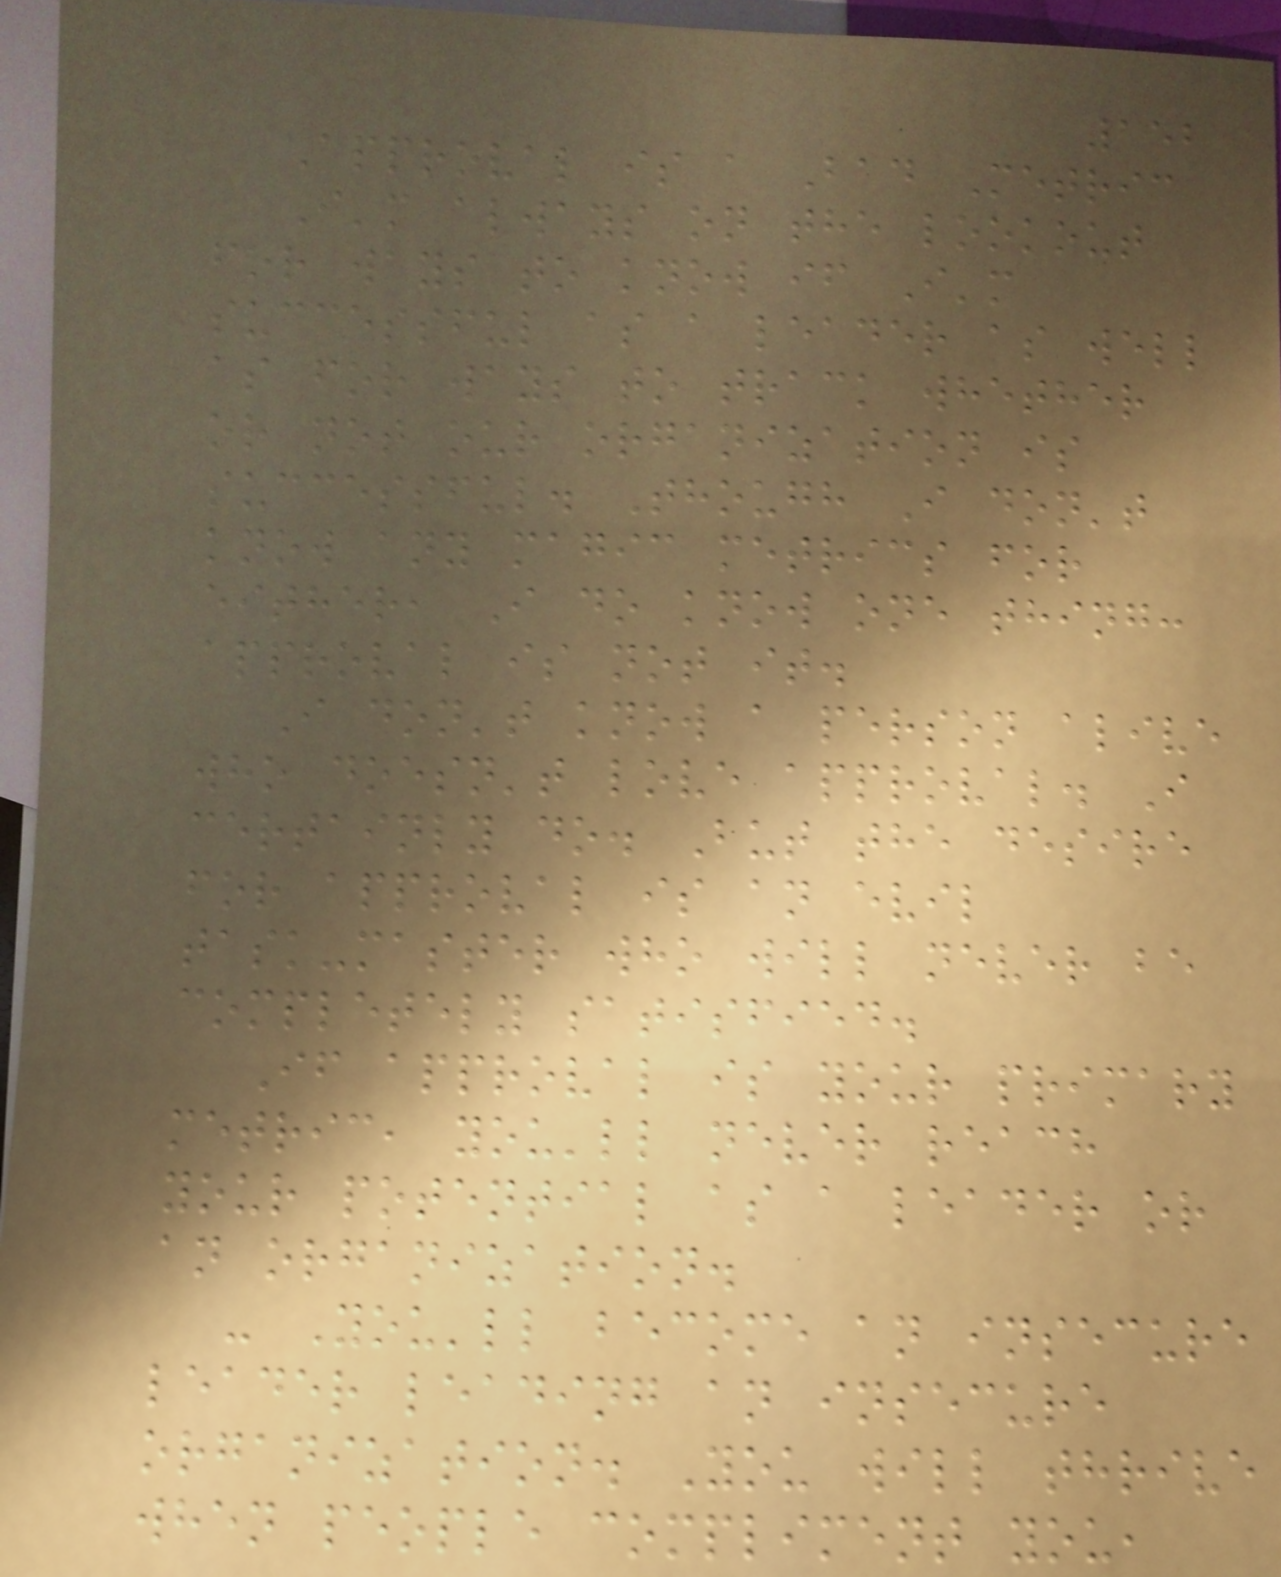152
Approval is a Bad Metric
I'm always on the lookout
for ways to know if I'm
successful as a leader as well
as for ways to track whether
or not our organization is
successful. Though I don't
know any magic metrics for
either, I do know one thing:
approval is not it.
I don't know a person alive
who doesn't love approval. I
certainly do. But the desire
for approval is an evil
task-master who will never be
completely satisfied.
If approval is your primary
metric, you'll never reach
your potential as a leader or
an organization.
- You'll become an insecure
leader leading an insecure
organization. You will thrive
when people compliment you,
